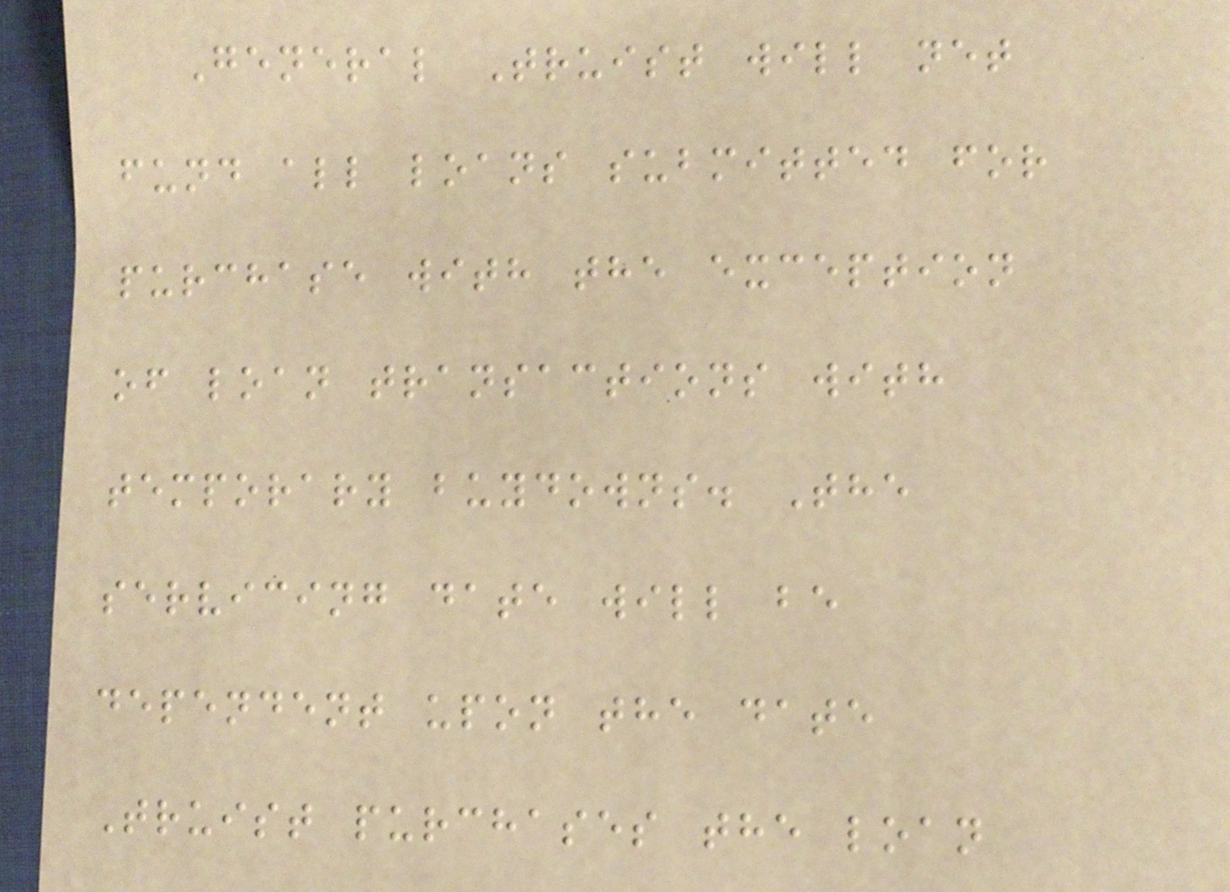General Truist will net
fund all loans submitted for
purchase with the exception
of loan transactions with
temporary buydowns. The
servicing date will be
dependent upon the date
Truist purchases the loan
